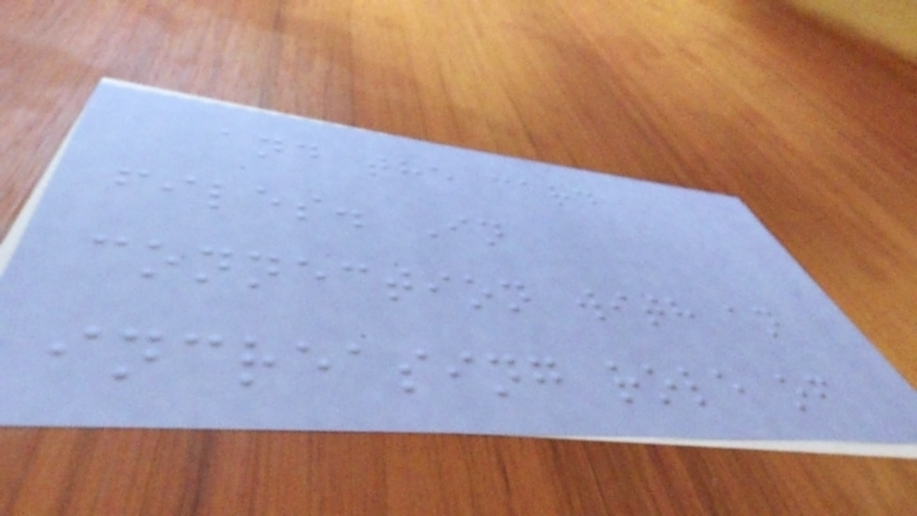and the card
files. In
connection with an
increasing role of
